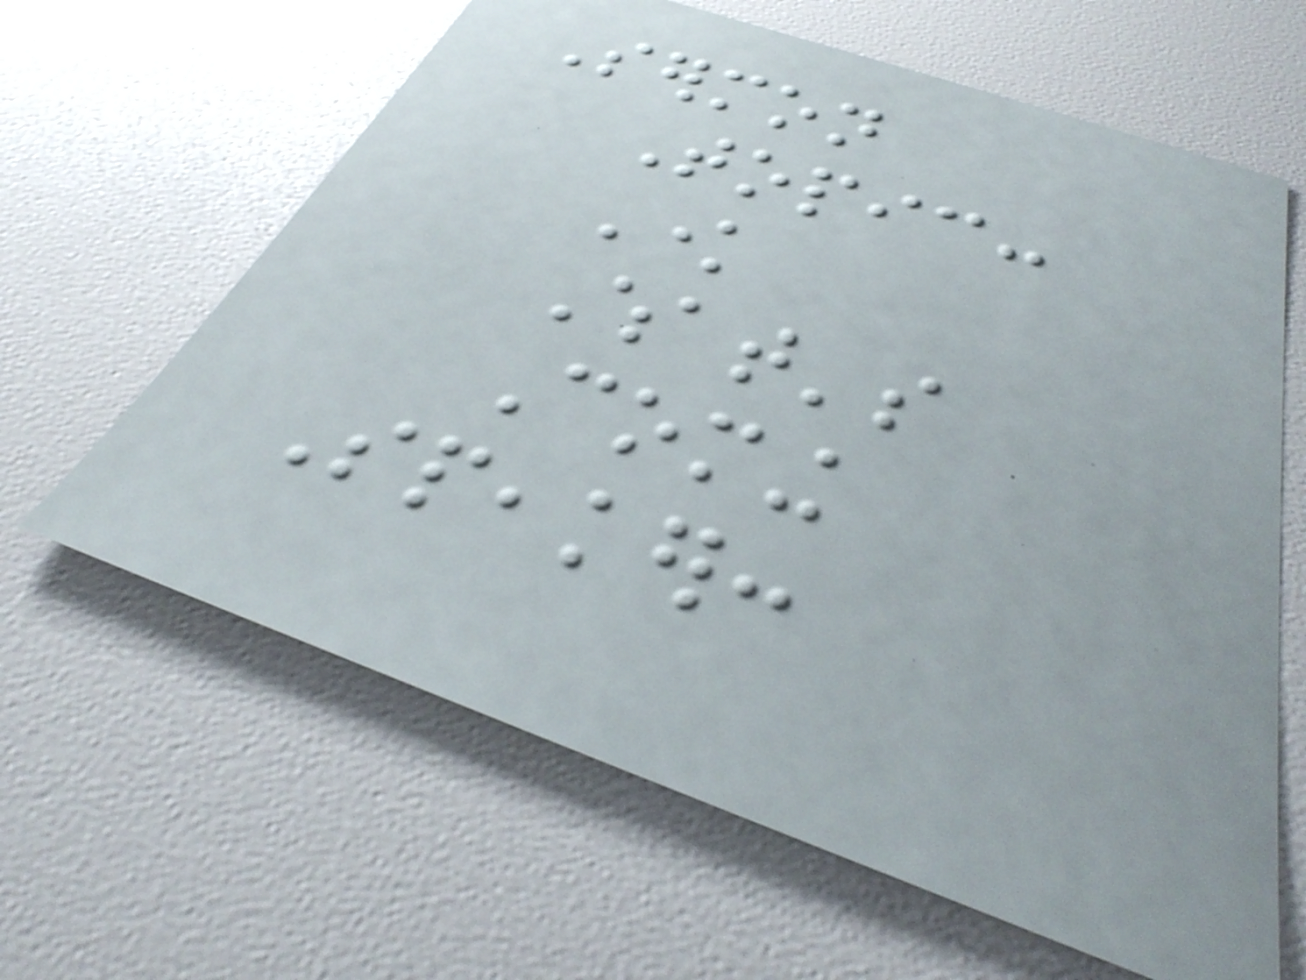Sermon
Topic:
Know
What's
Coming
Speaker:
